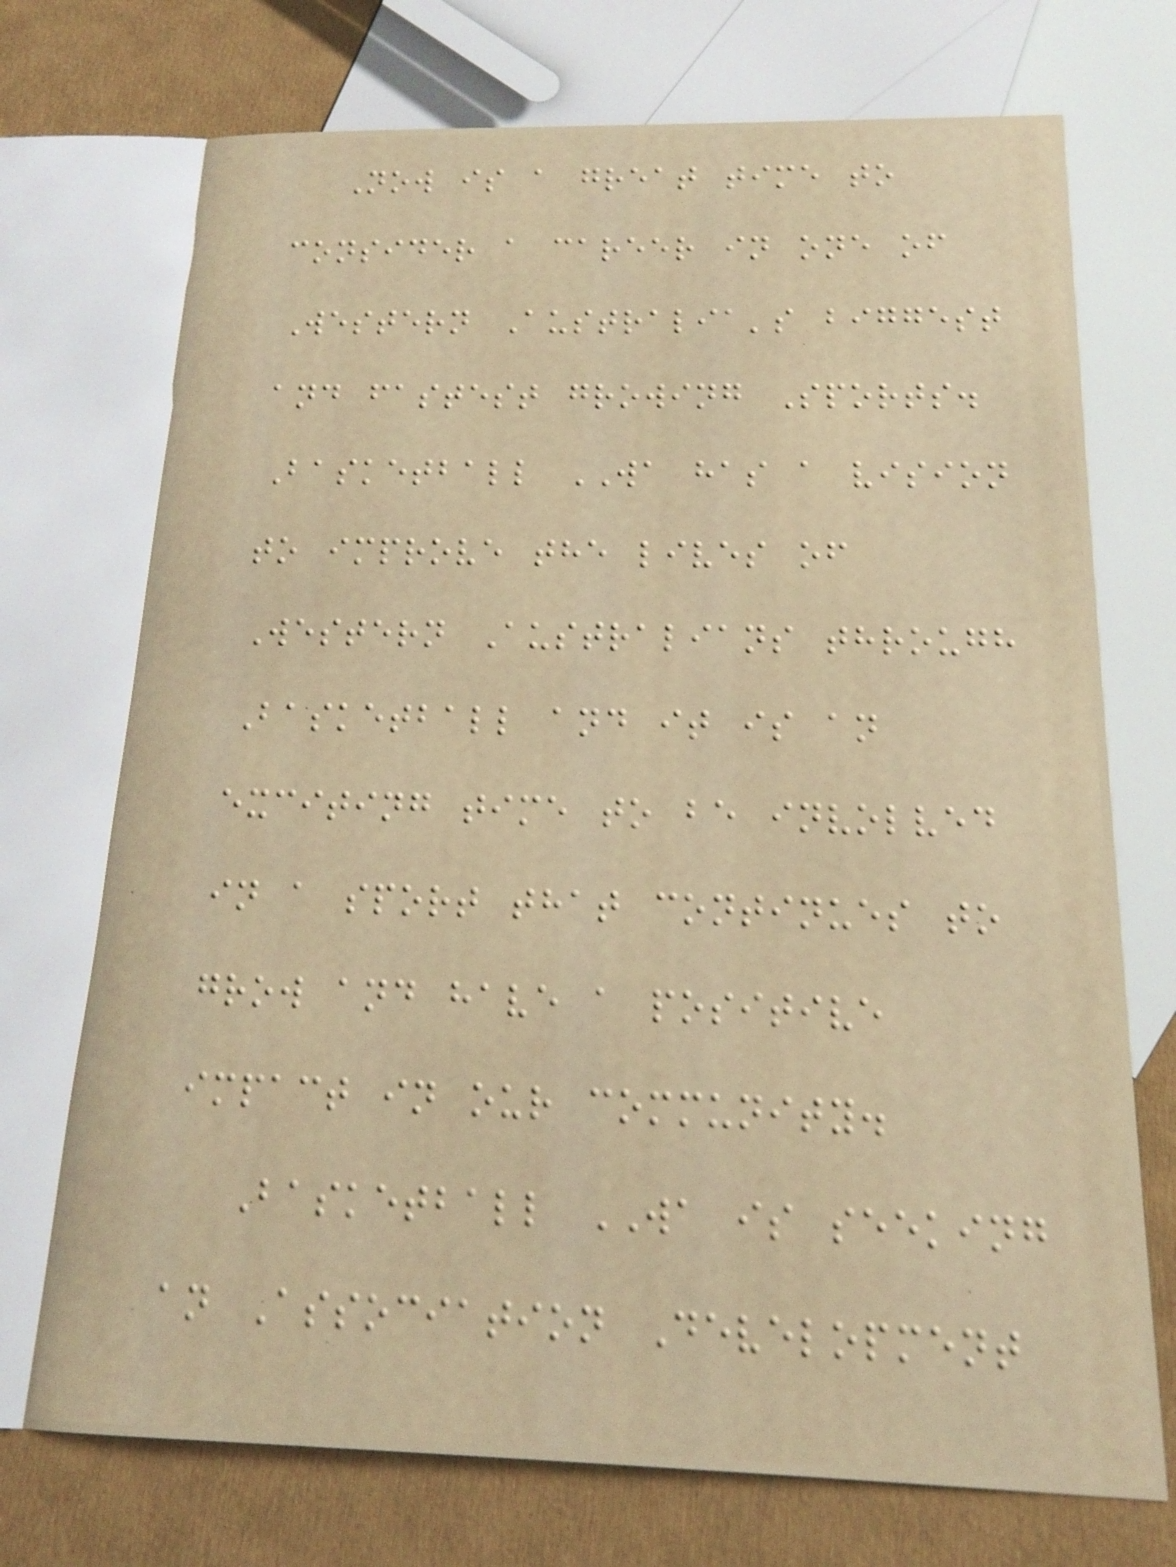Now is a great time to
consider a career in one of
Western Australia's biggest
and fastest growing Sports.
Basketball WA has a vision
to improve the lives of
Western Australians through
Basketball and it is an
exciting time to be involved
in a sport that continues to
grow and have a positive
impact in our community.
Basketball WA is seeking
an Association Development
